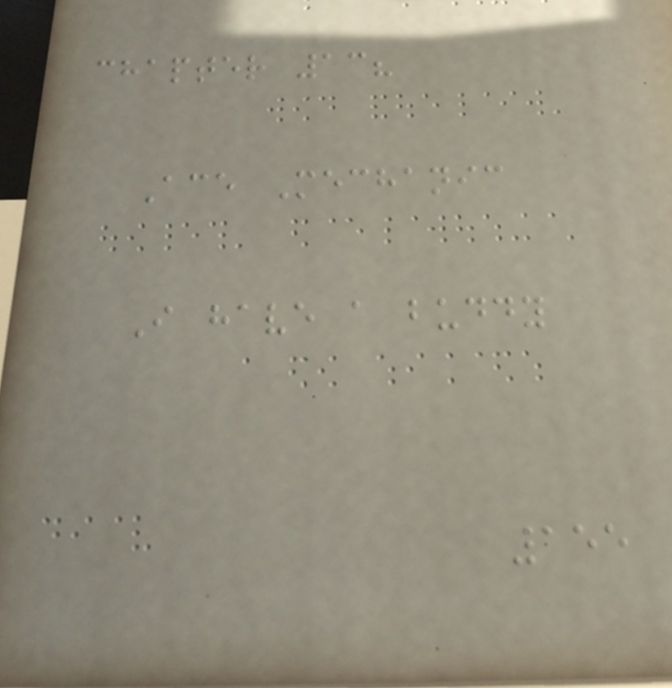chapter 13?
Ace Mechanic
I have a buddy
155
